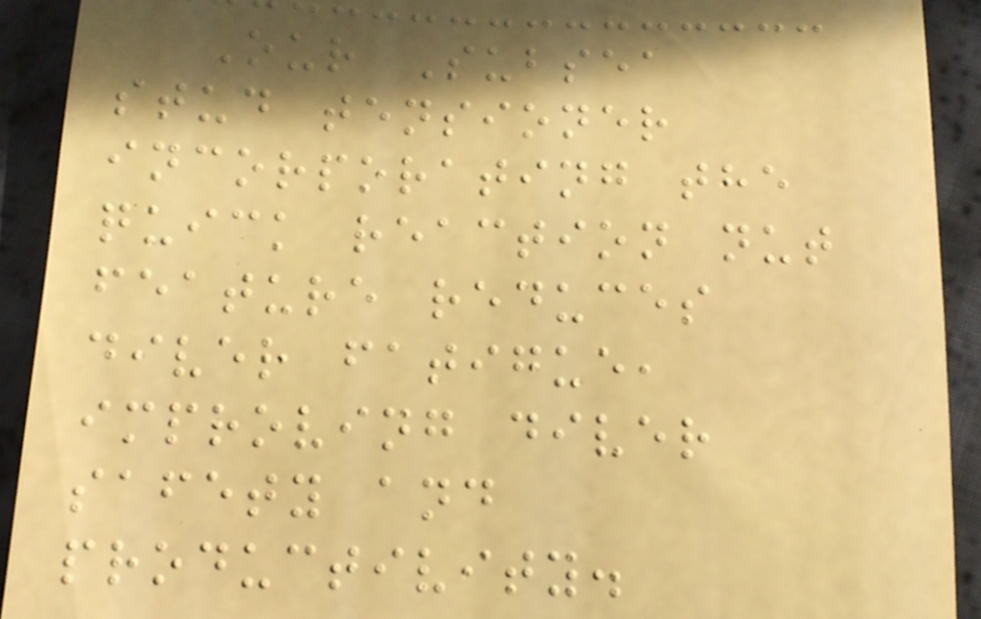Our Subsea
stud tensioner
incorporating the
quick reaction nut
feature reduces
diver fatigue,
improving diver
safety and
productivity.
